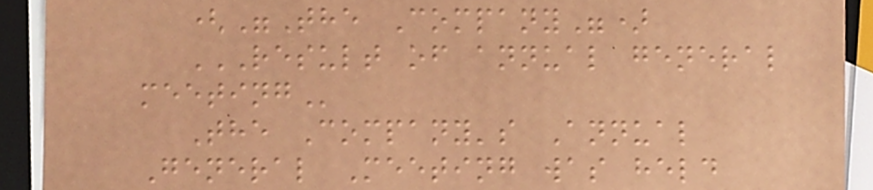("The Company")
RESULT OF ANNUAL GENERAL
MEETING
The Company's Annual
General Meeting was held
